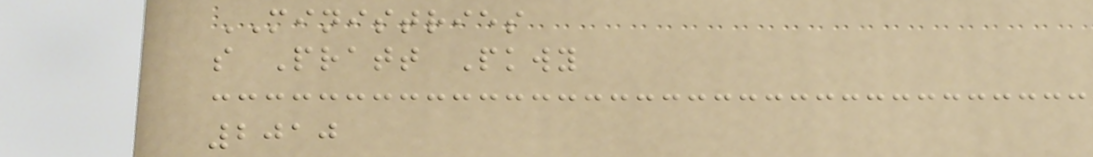MINISTRIES
s Pratt Pkwy
2010
